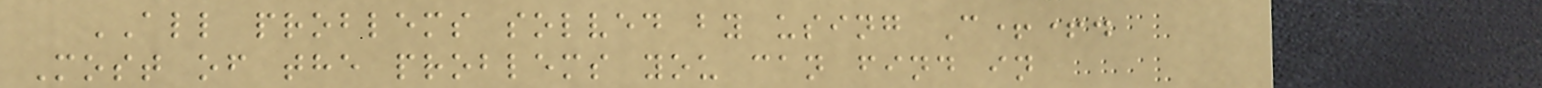ALL problems solved by using C++.
Most of the problems you can find in
